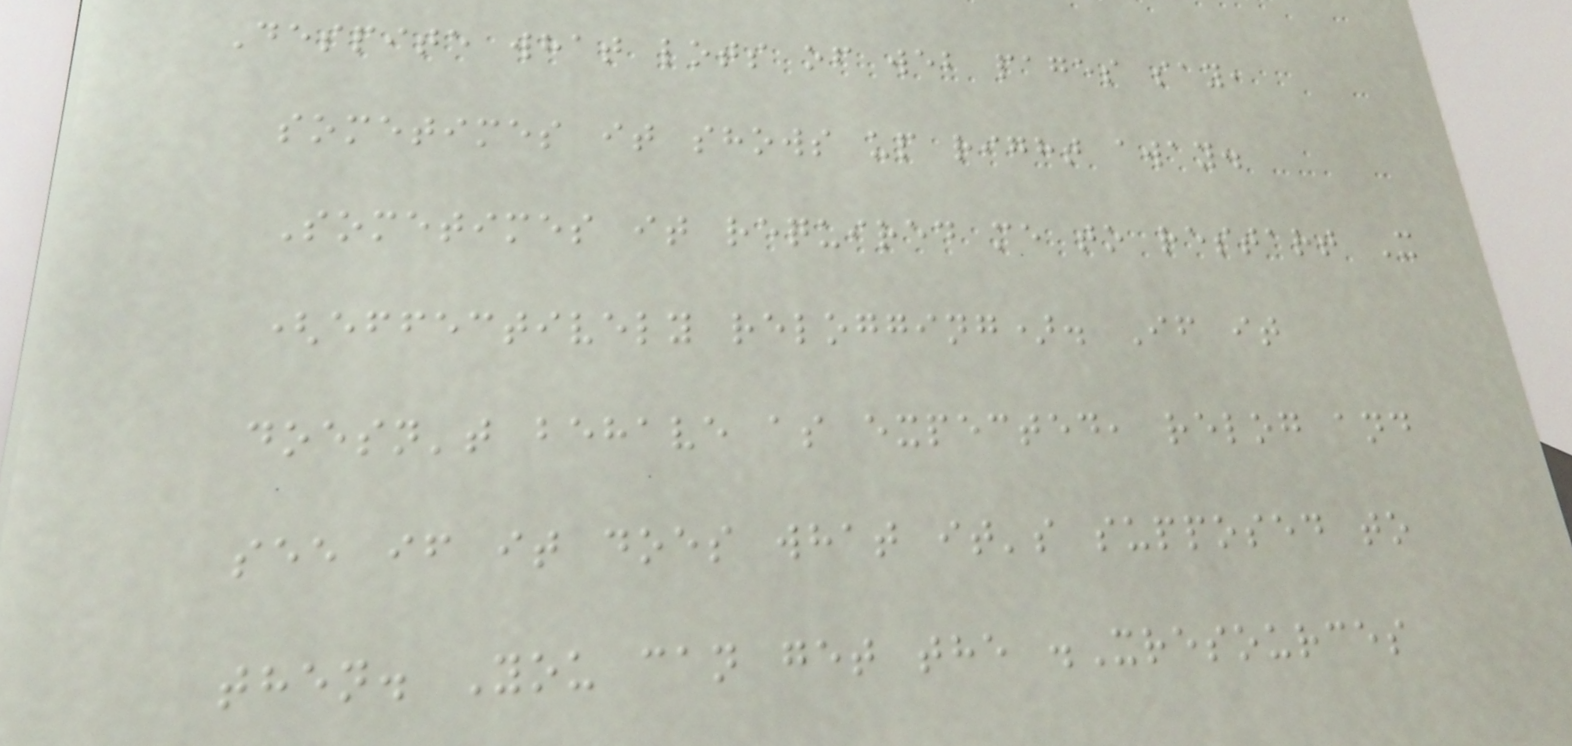Despite what lots of web pages say,
sometimes it shows up right away.
Sometimes it required me to restart X
(effectively relogging). If it
doesn't behave as expected, relog and
see if it does what it's supposed to
then. You can get the .Xresources
